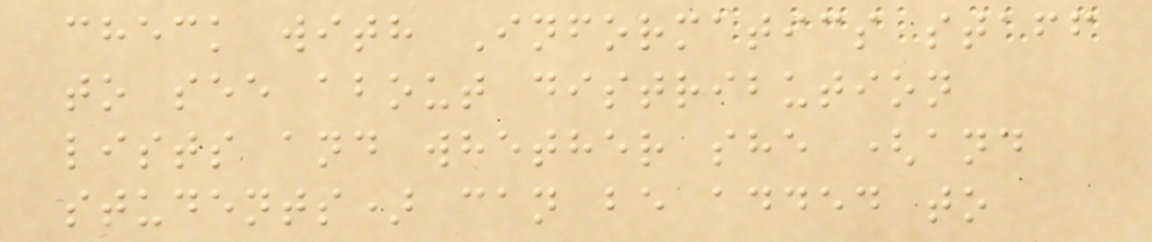check with Informatics staff
to see about distribution
lists and whether she (and
students) can be added to
